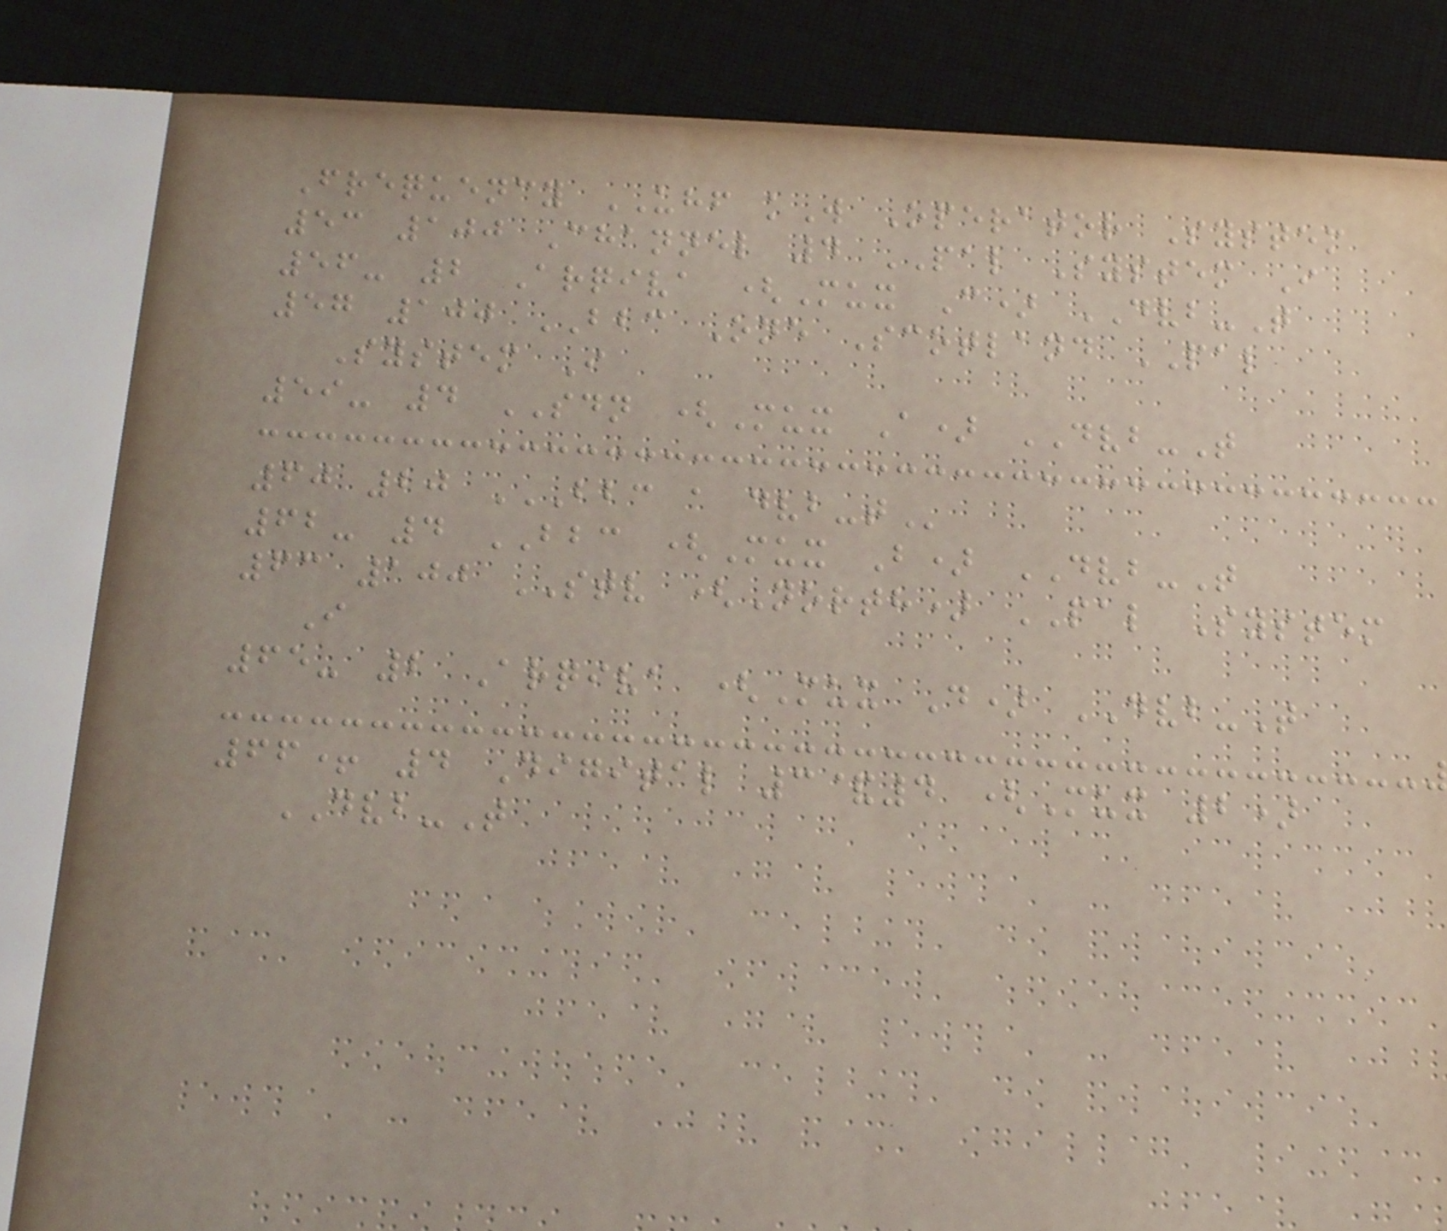Frequency UHF kW Operator System
53 100 Channel 4 PAL System I
56- 2 Arqiva (Mux C) DVB-T
57 100 BBC One Scotland PAL
System I
59- 4 SDN (Mux A) DVB-T
60 20 BBC A DVB-T
62- 4 BBC (Mux B) DVB-T
63 100 STV (North) PAL System
I
65- 2 Arqiva (Mux D) DVB-T
66+ 4 Digital 3&4 (Mux 2)
DVB-T
